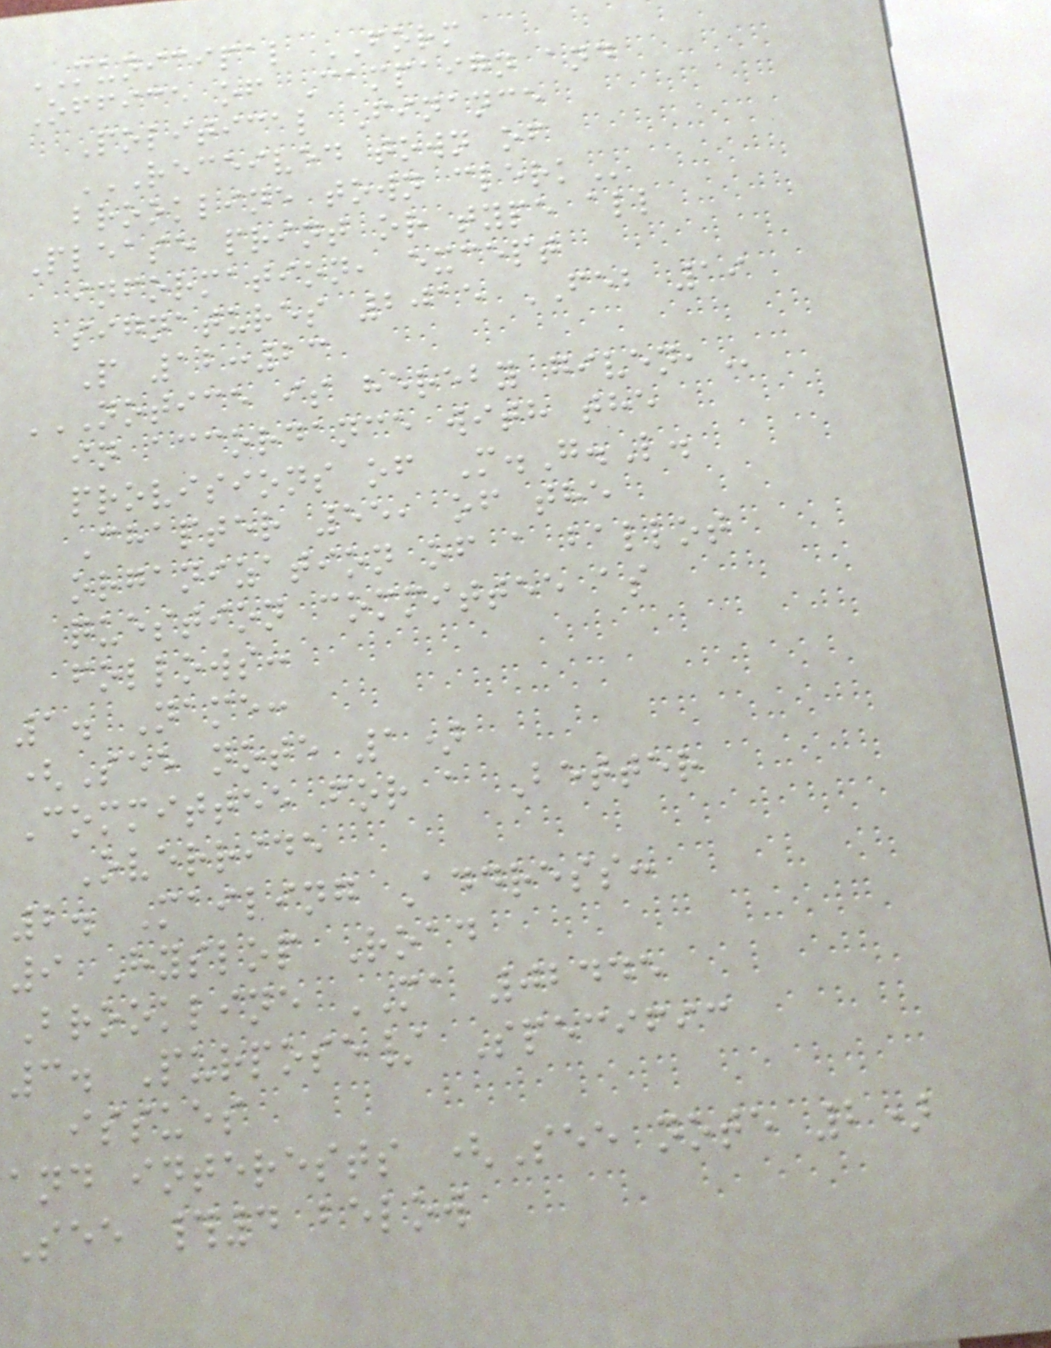MUNICIPAL FORM
Office of Campaign and
Political Finance
RECEIVED TOWN OF
BROOKLINE TOWN CLERK
Please print or type all
information, except
signatures 2015 FEB 19
P 12:23
NOTICE IS HEREBY GIVEN,
in accordance with the
provisions of M.G.L.
Chapter 55, of the
organization of a ballot
question committee as
follows:
1. Name:
(See note 1)
Committee for a Better
Override
2. Mailing Address:
9 Hyslop Road
Brookline MA 02445
3. Purpose/ Specific
issues
and interests (See note 2)
See #4 below
